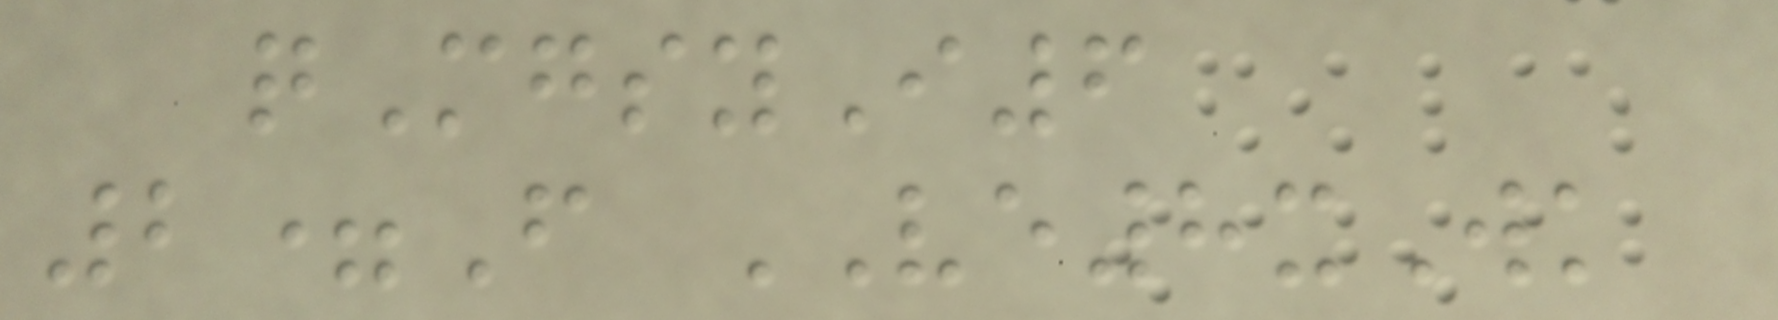qMgsyI6
2=F VE8xWk
